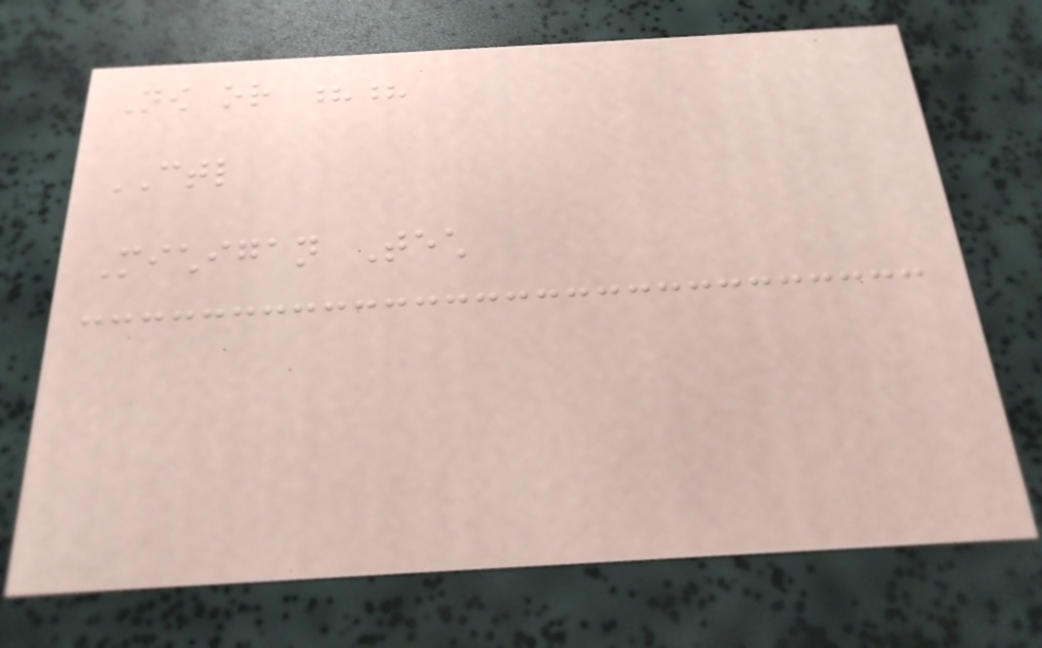Now or ??
CTL
Michigan Tech
